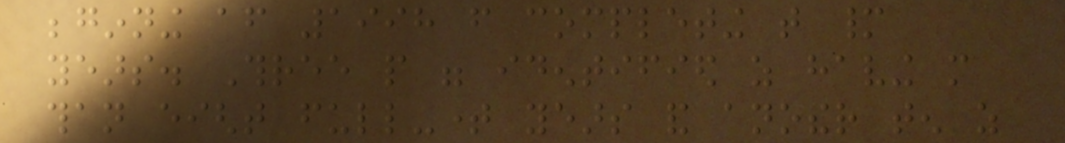beginning after 1998 from completing that many
years. Three people were identified as having more
than eight full-time years and another ten as
